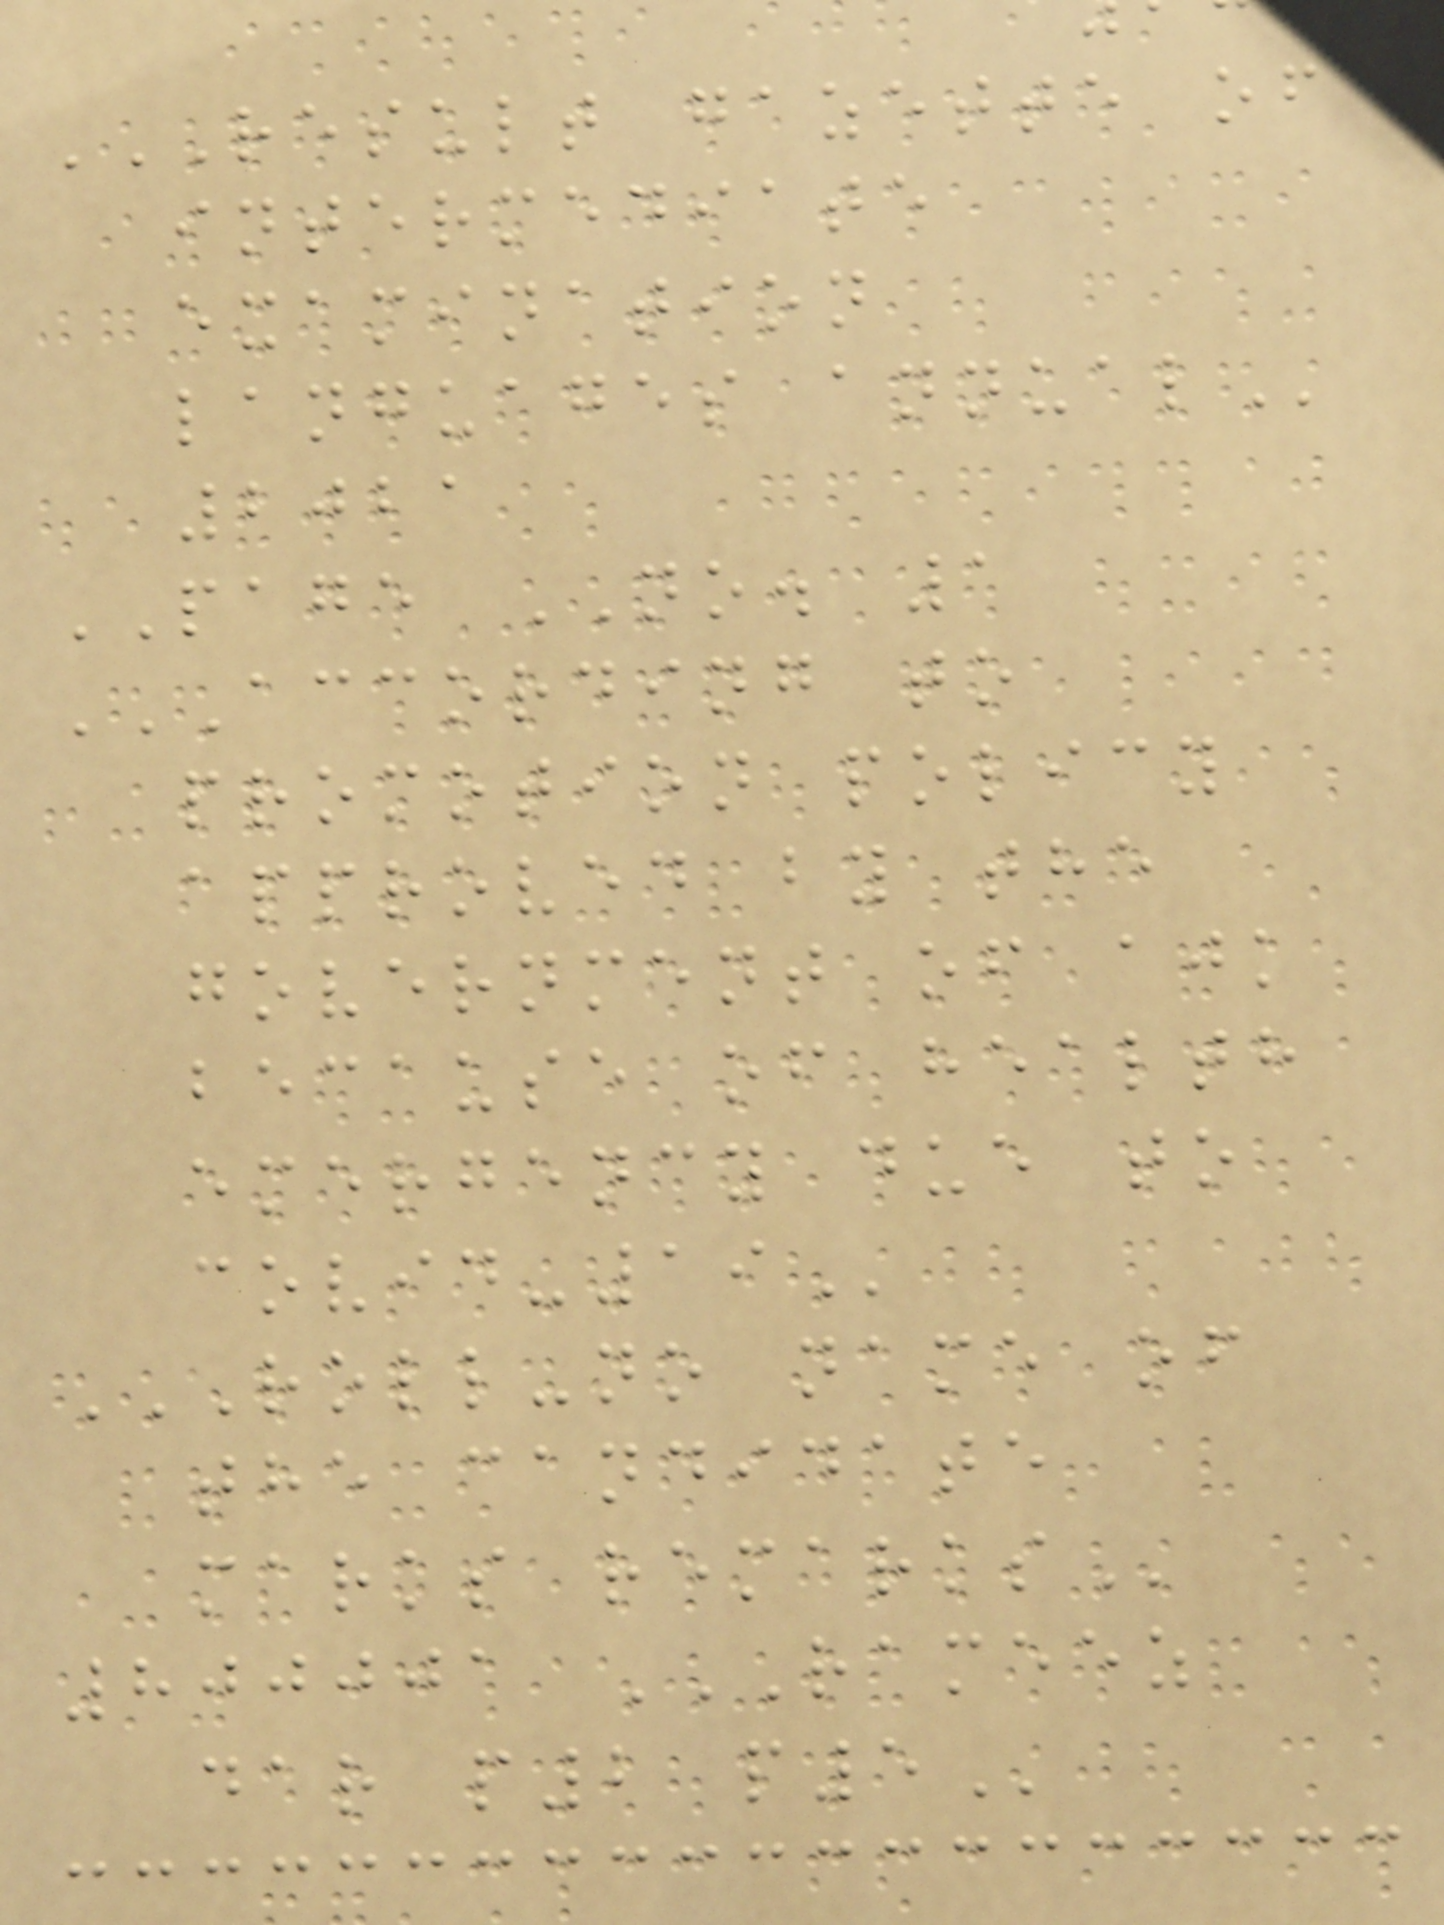RESULT GAZETTE OF
intermediate
examination
languages
2021
PAGE NO. 1
ACCORDING TO
promotion policy
approved by the
government of ajk
because of health
emergency due to
ROLL-NO NAME OF
the candidate
marks
800001 RAMEEZ
dar p2
